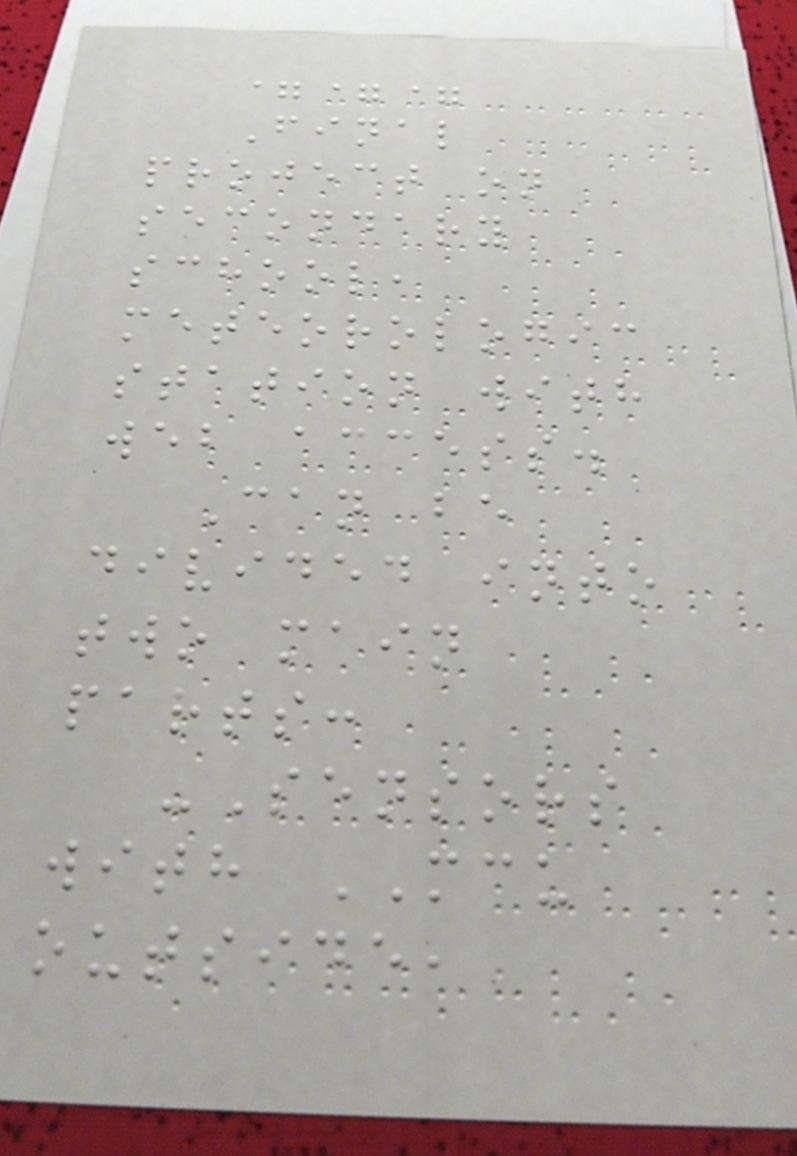===
Final
project on
secondary
school,
meteorologic
station with
web access.
Can be
divided into
two main
parts:
-Sensors
with MCU
outside,
